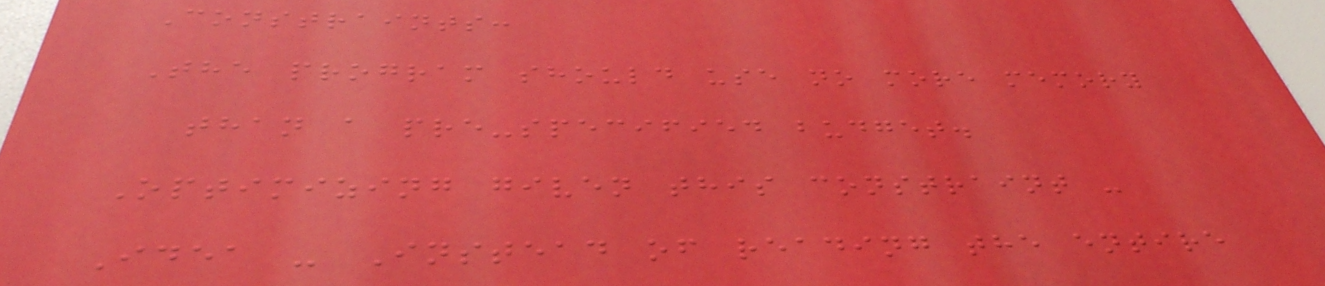Constraints:
The program should use no more memory
than a pre-specified budget.
Optimizing given this constraint -
Idea - Instead of reading the entire
